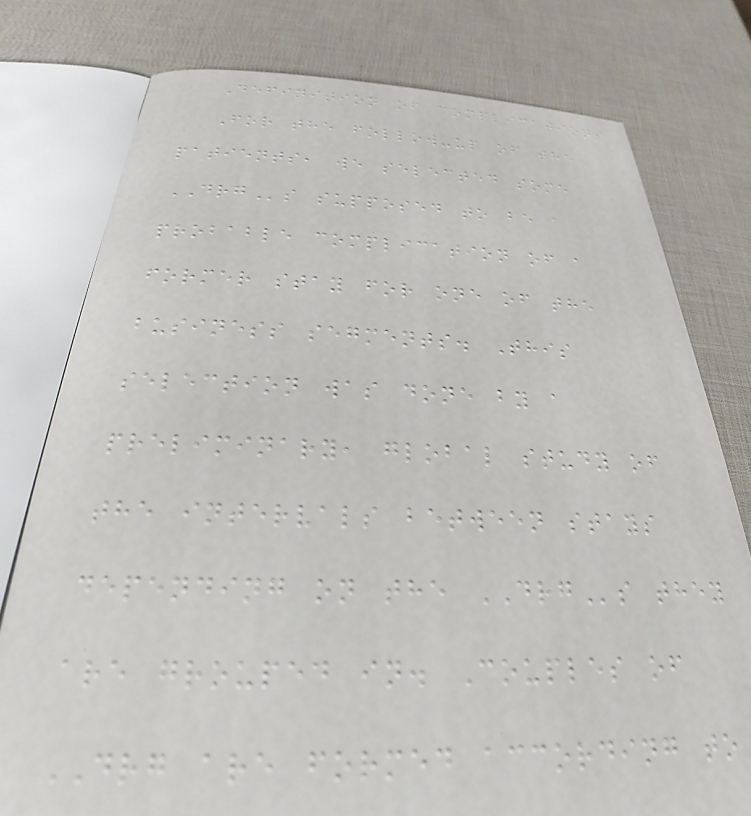Definition of complications
For the follow-up of the
patients, we selected some
DRGs supposed to be a
probable complication of a
former stay for one of the
business segments. This
selection was done by a
preliminary, global study of
the intervals between stays
depending on the DRGs they
are grouped in. Couples of
DRG are formed according to
